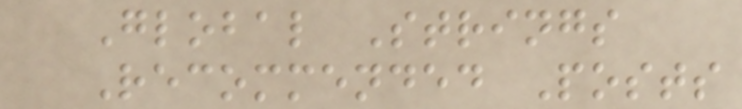Global Strings
Recommended Posts
